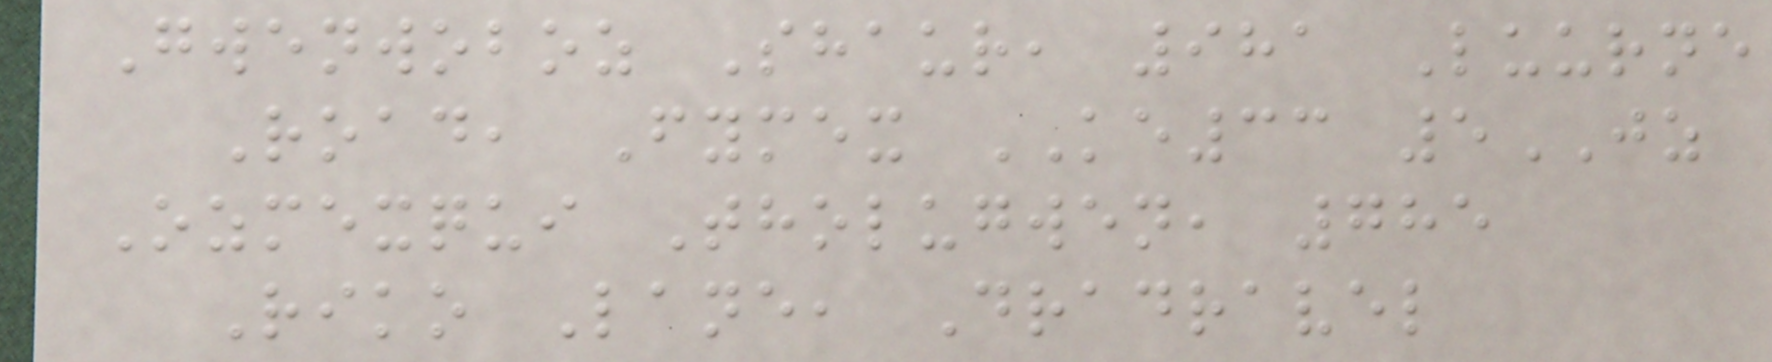Gwenwoboz Shaur, 981 Luurne
Road, Fymex KE33 5JZ
Ozmexqui Tholugwen, 785
Riko Lane, Dradravel
